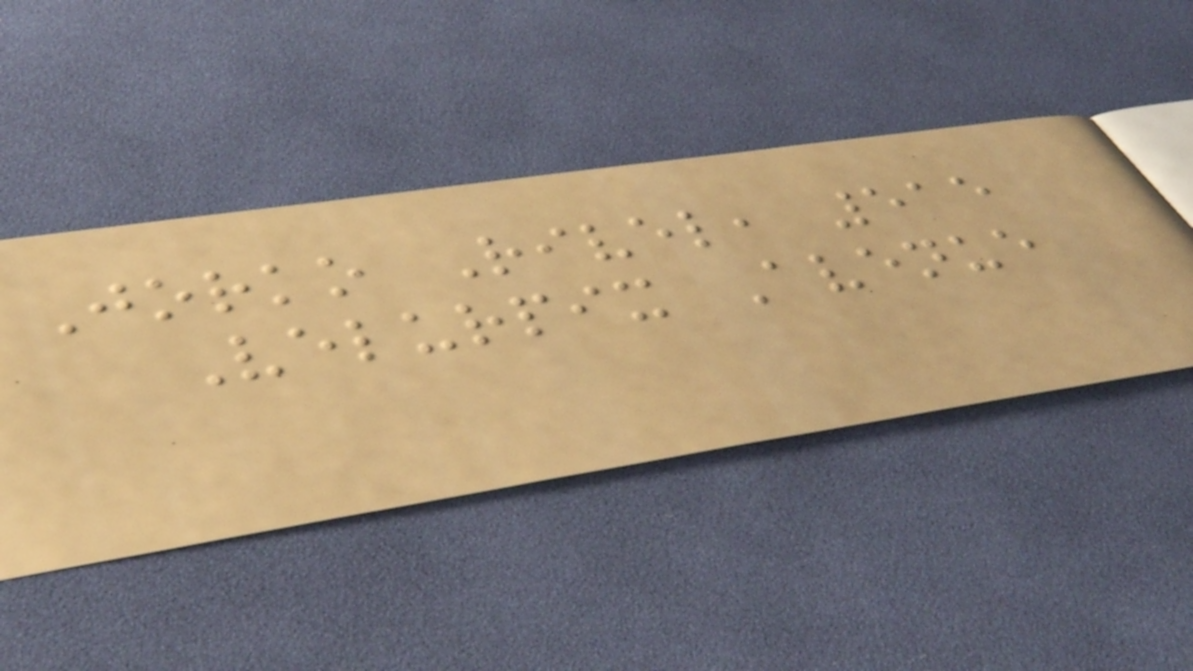Jorko Rivel, 515
Velurpix Avenue
